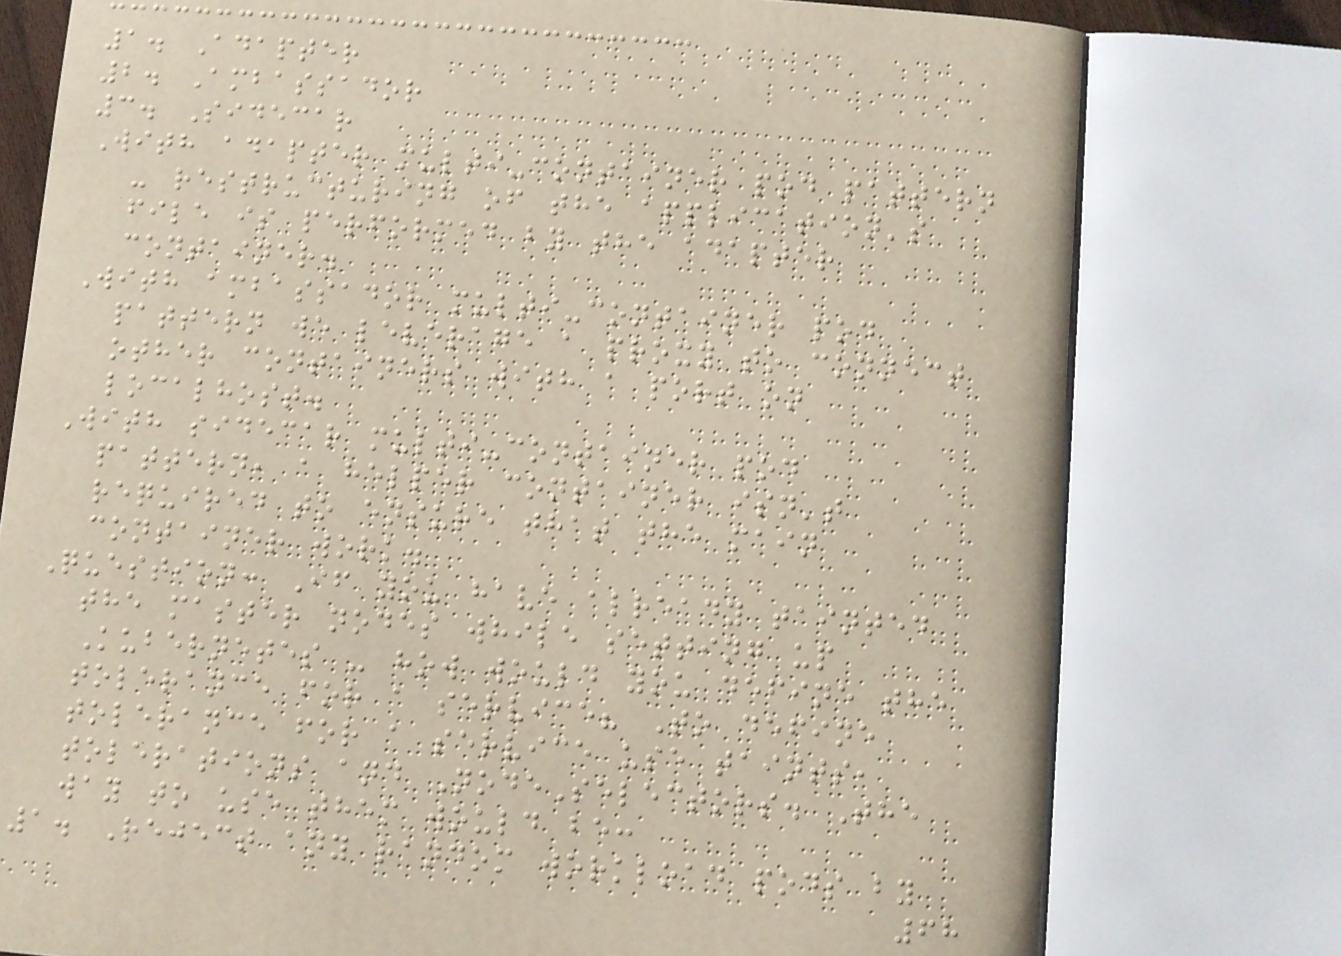1. Adapter
2. Ambassador
3. Sidecar
With adapter multi-container pod pattern
- restructuring of the application's
file is performed by the adapter
container.
With ambassador multi-container pod
pattern we leverage a proxy to connect
other containers with a port on
localhost.
With sidecar multi-container pod
pattern, a helper container isn't
required to ensure that the main
container work.
Question: If you have already tainted
the master nodes while setting up
Kubernetes - how would you define the
tolerance for a service? To define
tolerance for a service use taints,
tolerations and NodeSelectors. The
way to use them would be:
1. Reject any random workload pods by
68
